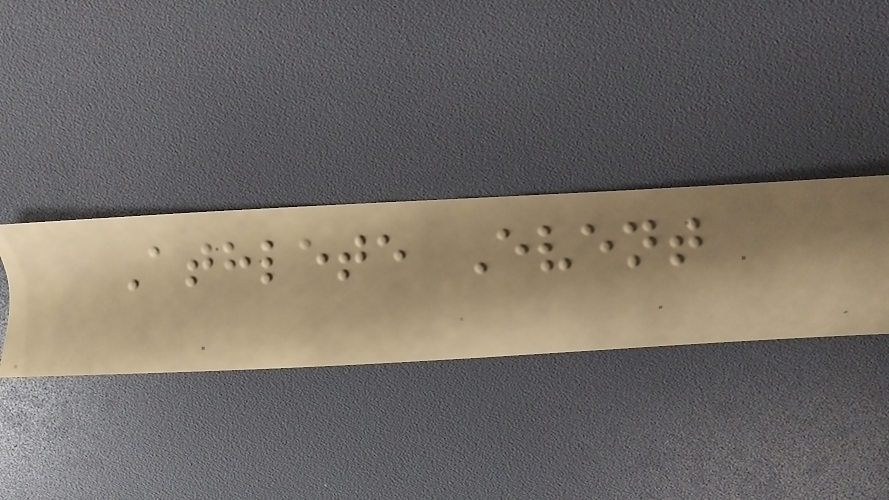Athlete Event
